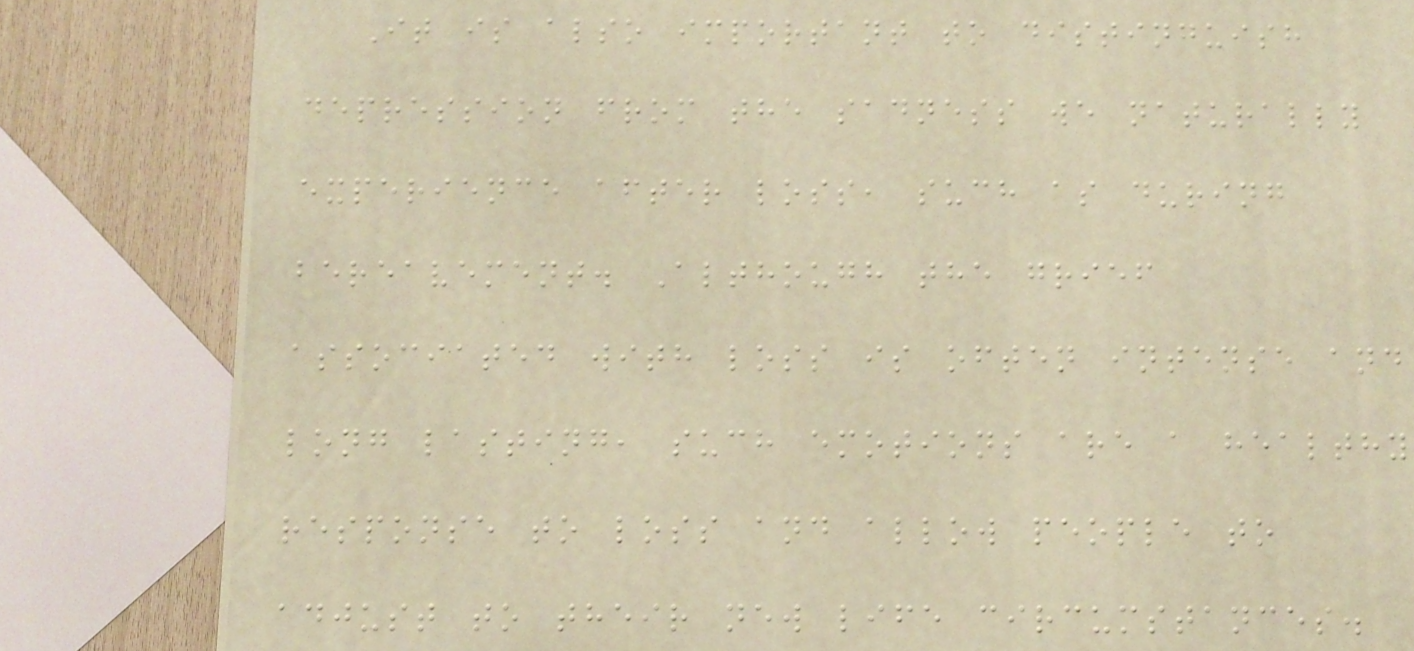It is also important to distinguish
depression from the sadness we naturally
experience after loss, such as during
bereavement. Although the grief
associated with loss is often intense and
long lasting, such emotions are a healthy
response to loss and allow people to
adjust to their new life circumstances.
